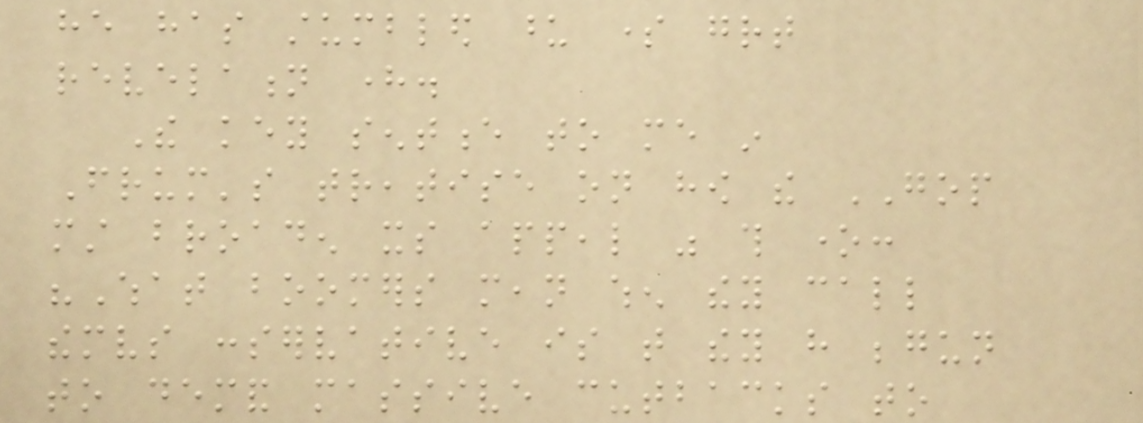he has stumbled upon some great
revelation here.
The key sentence to me in
Frum's treatise on how the GOP
must broaden its appeal was this one:
"What boomers mean when they call
themselves conservative is that they have begun
to demand massive cutbacks to
